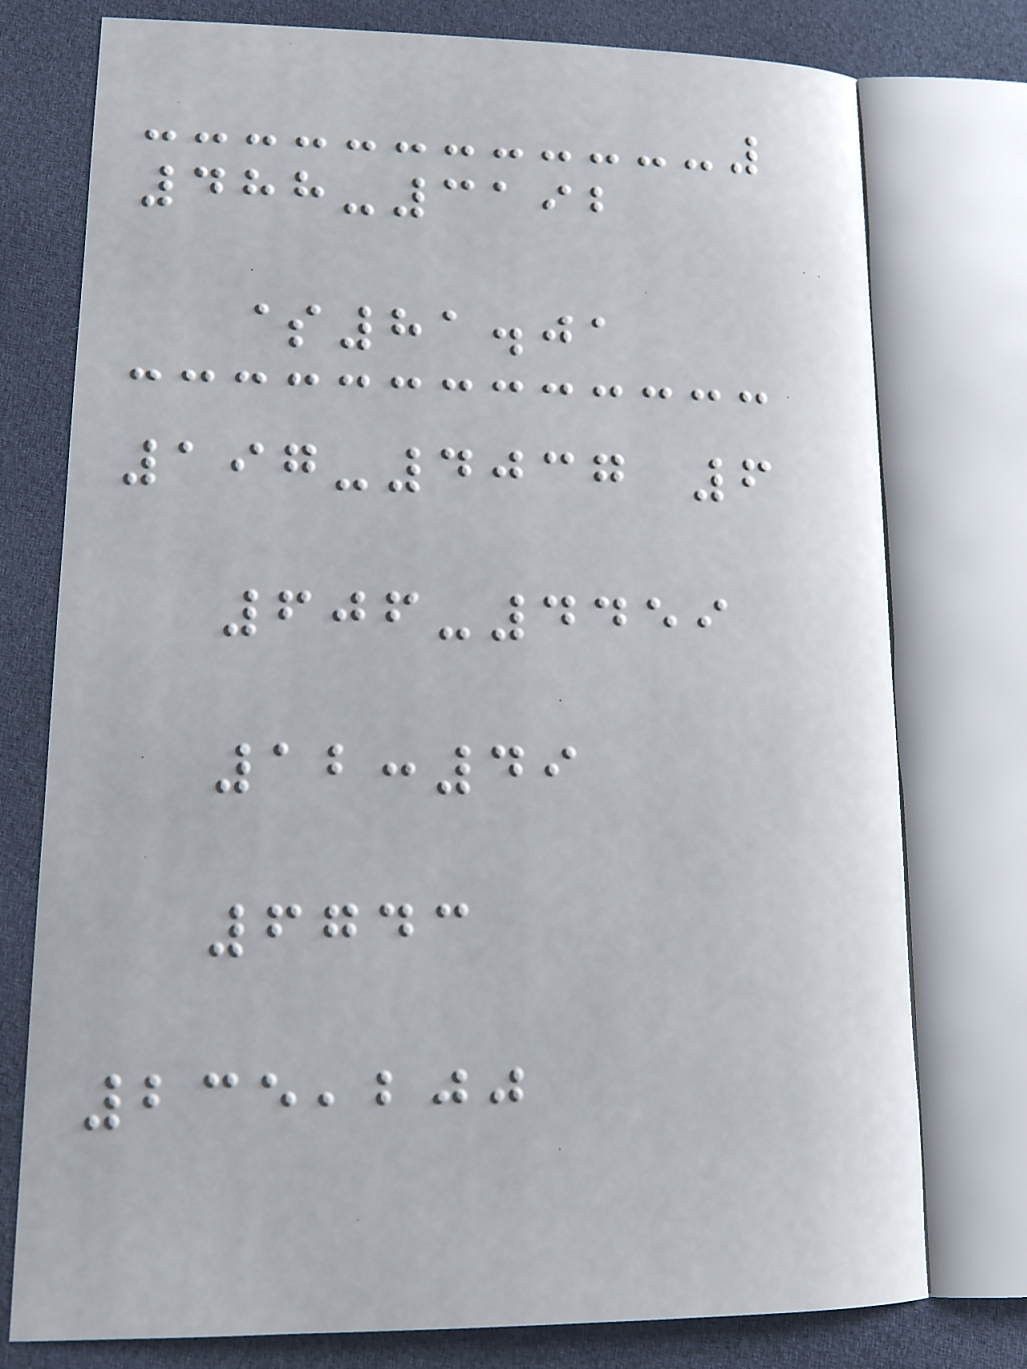488-3192
$81.01
197-4037 6
606-4459
12:49
6743
235,200
